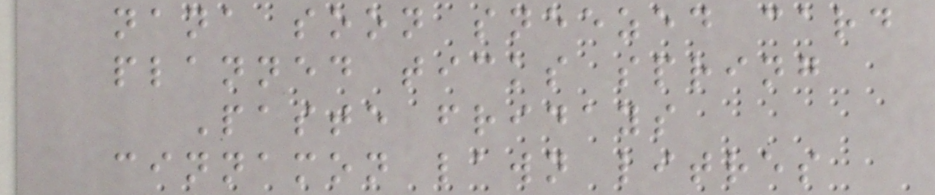nana soon sneezed card
planned ticks spring
Paste fridays
cinnamon lawn litres
